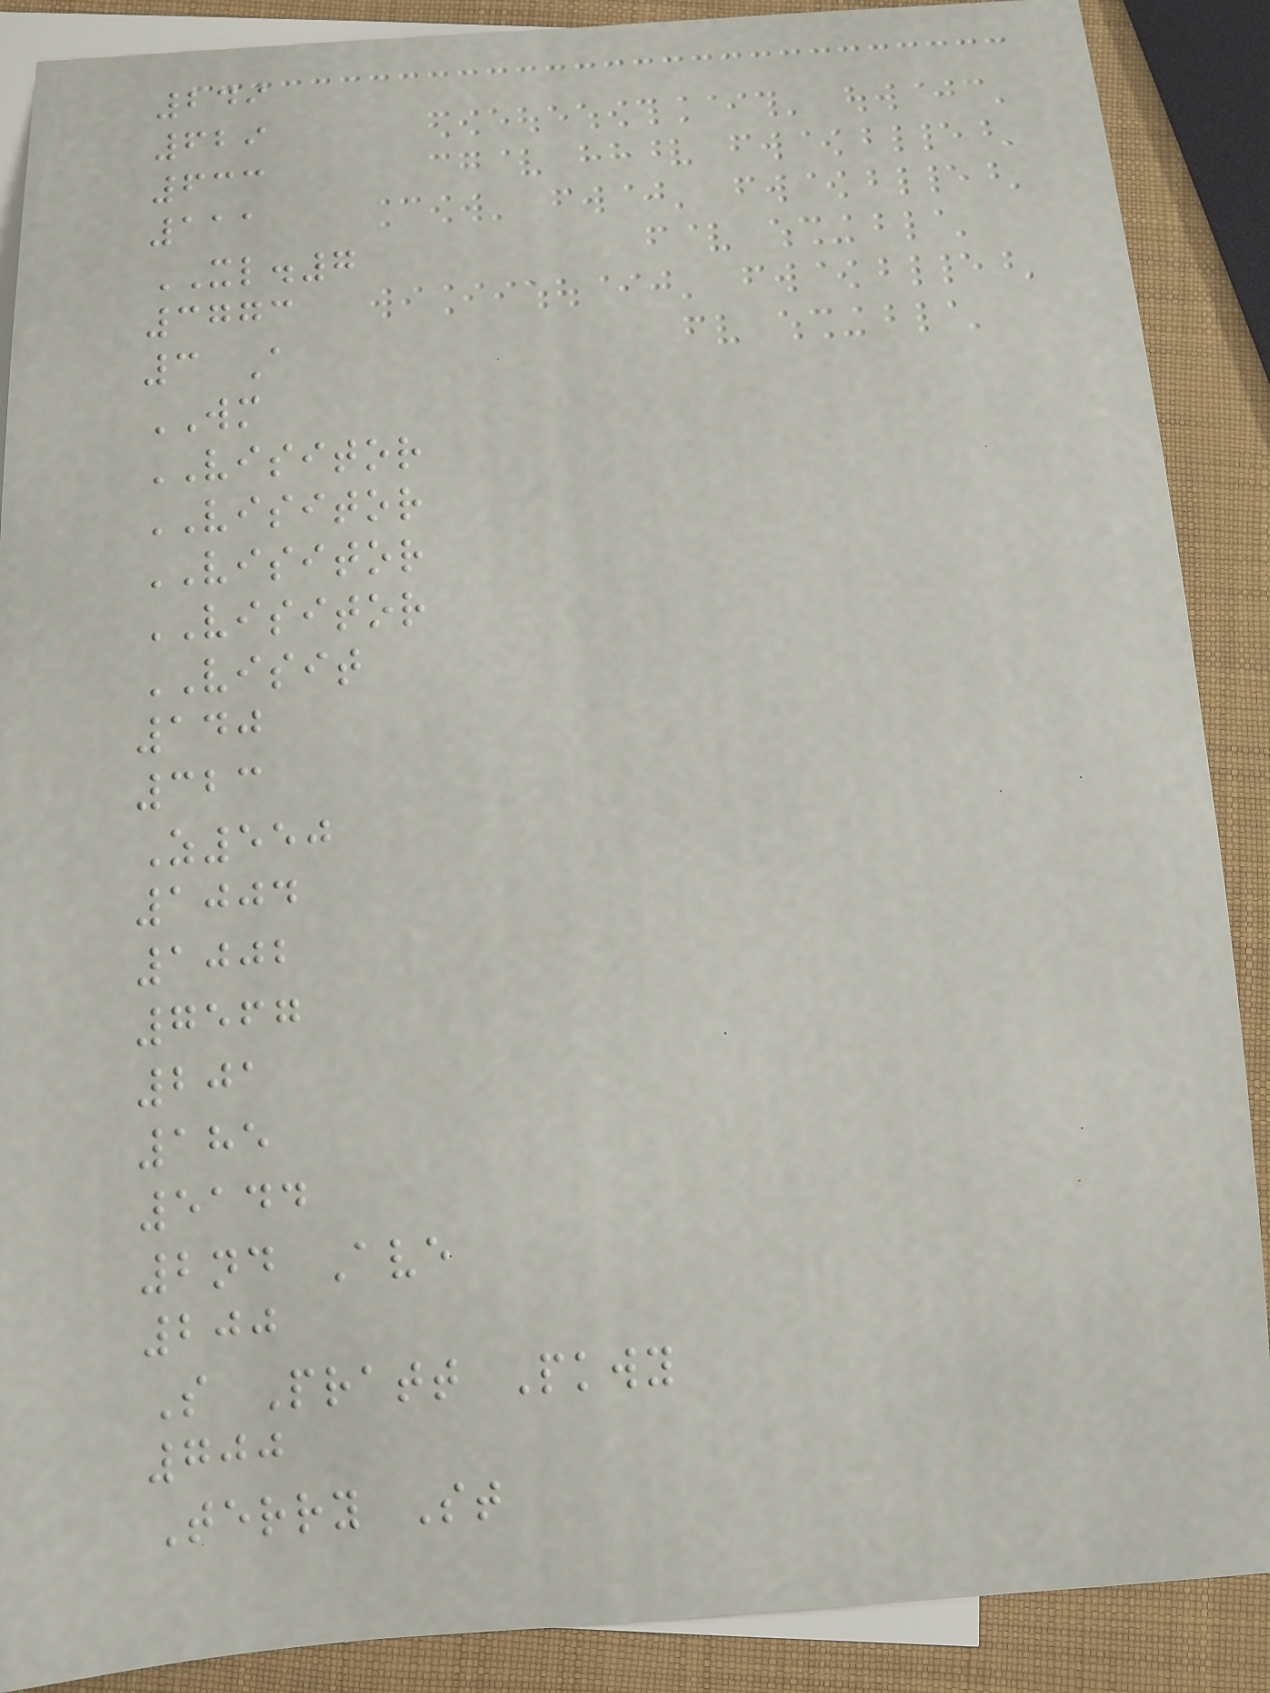249
629
633
111
XL.7
3773
3 A
WM
VISITOR
VISITOR
VISITOR
VISITOR
VISIT
140
323
Z550
1004
1002
7567
201
185
5144
2nd Ave
200
S Pratt Pkwy
700
Terry St
